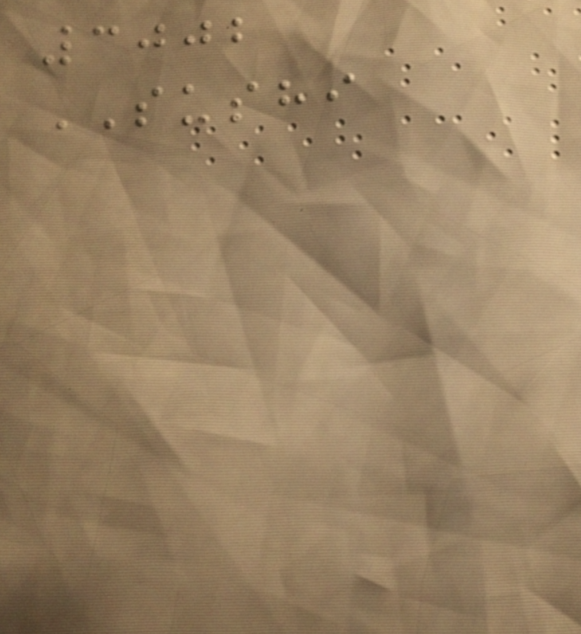3002
SUSHI
